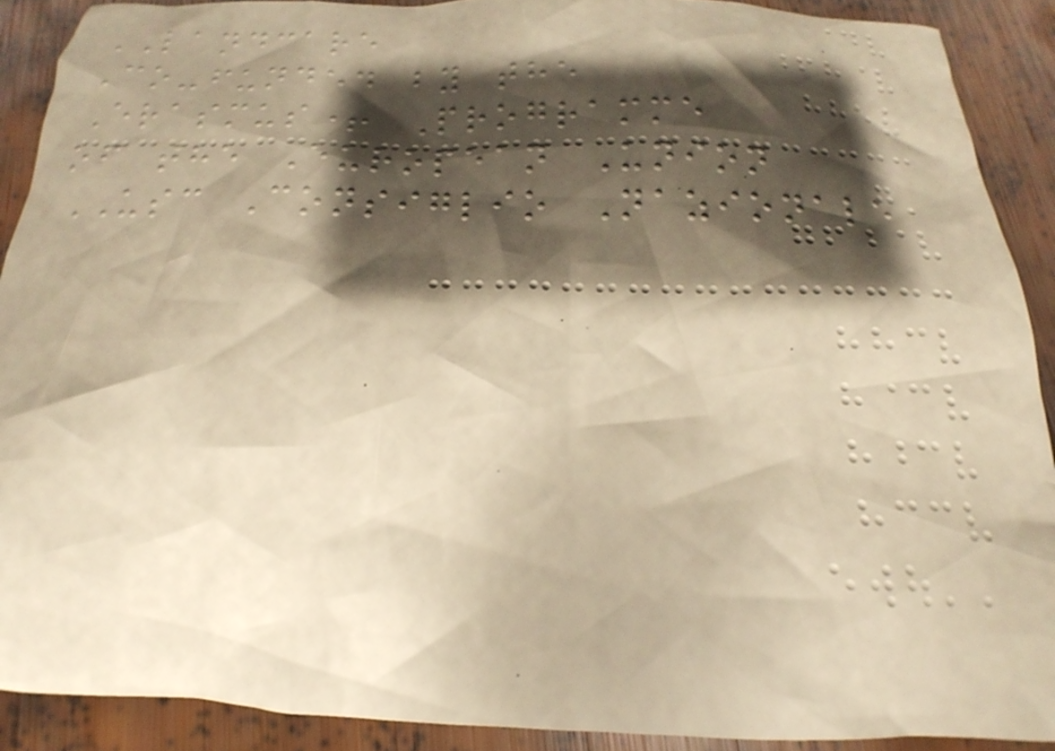LANDCARE
Co-funded by the
Erasmus+ Programme
of the European Union
USC Consiglio Nazionale
